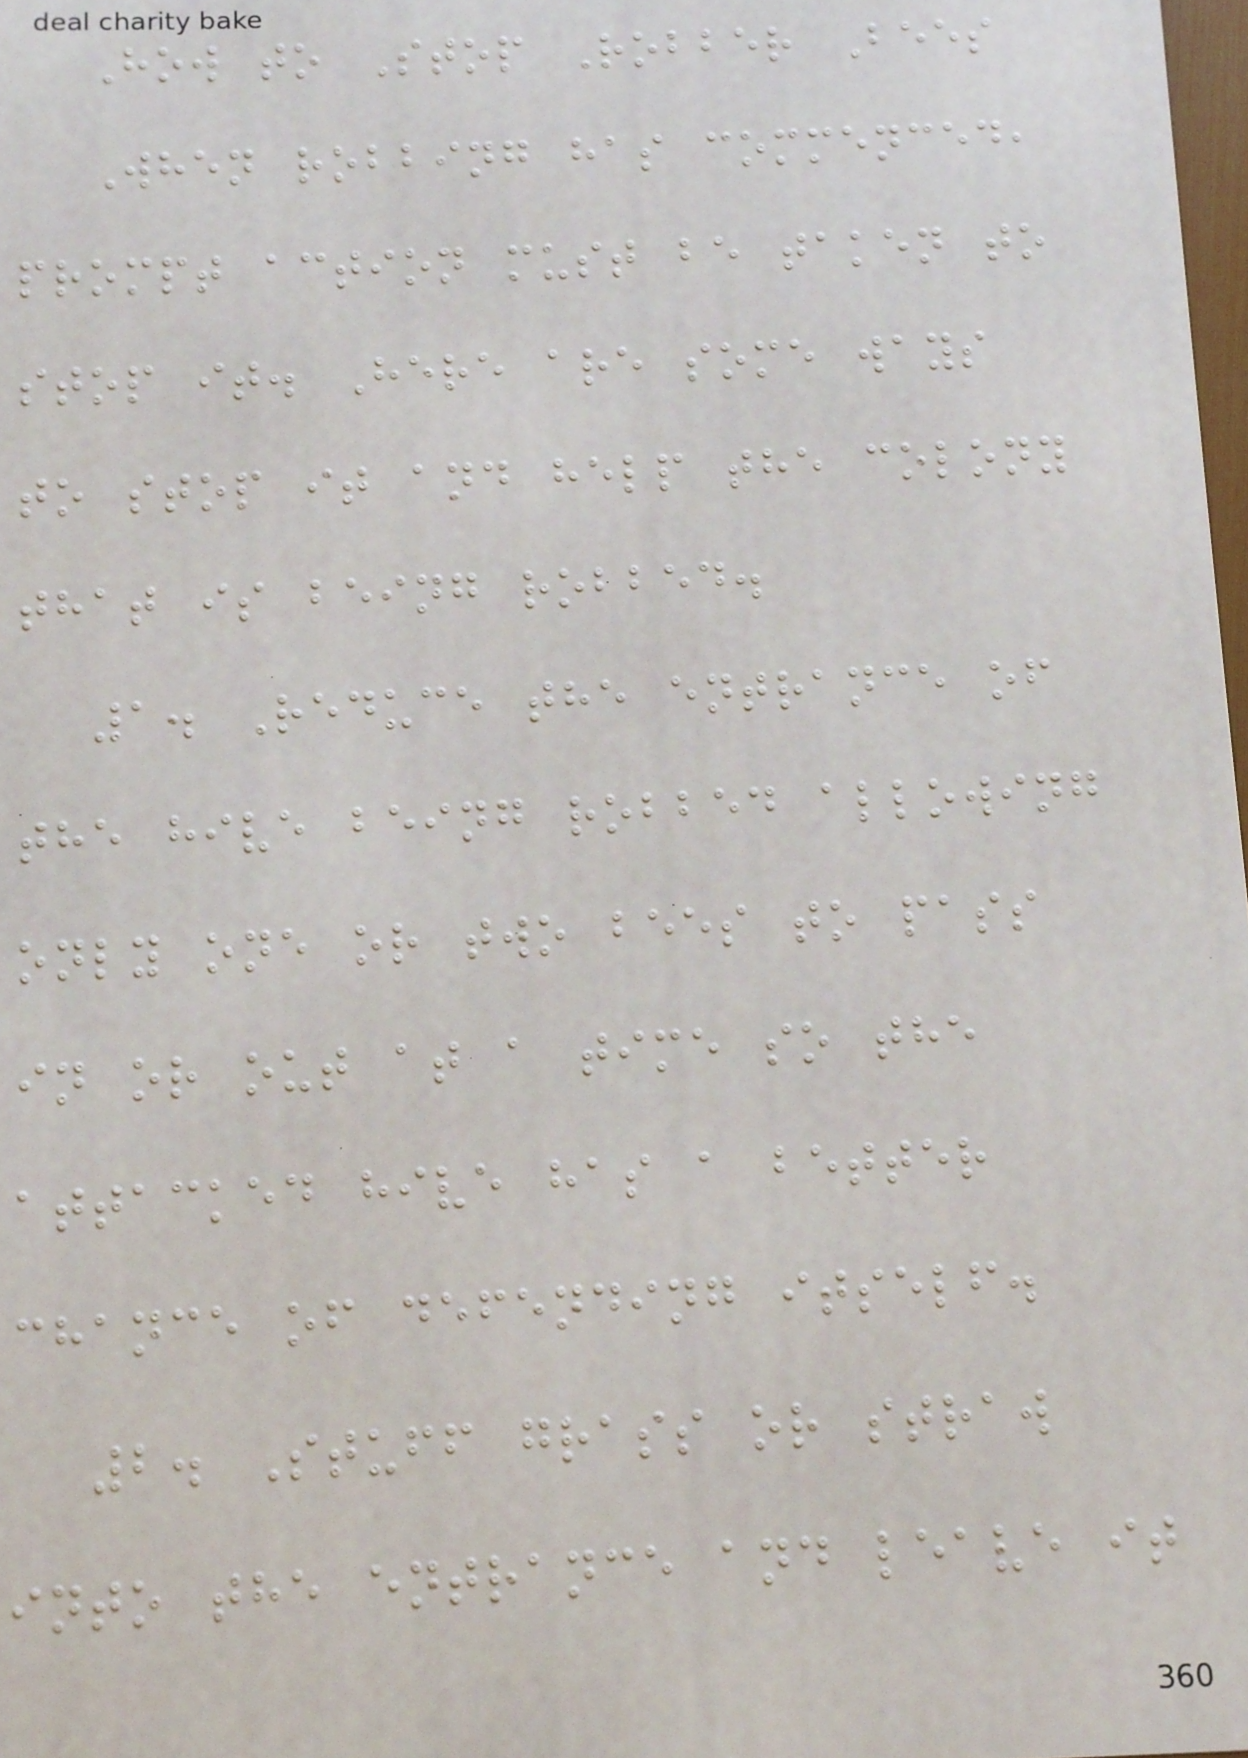How to Stop Robber Bees
When robbing has commenced,
prompt action must be taken to
stop it. Here are some ways
to stop it and help the colony
that is being robbed.
1. Reduce the entrance of
the hive being robbed allowing
only one or two bees to pass
in or out at a time so the
attacked hive has a better
chance of defending itself.
2. Stuff grass or straw
into the entrance and leave it
